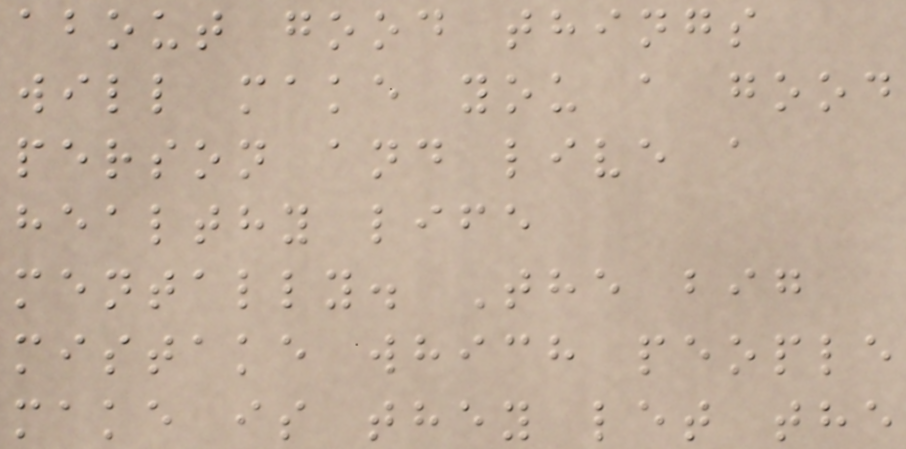about good things
will make you a good
person and live a
healthy life
mentally. The big
mistake which people
make is they let the
